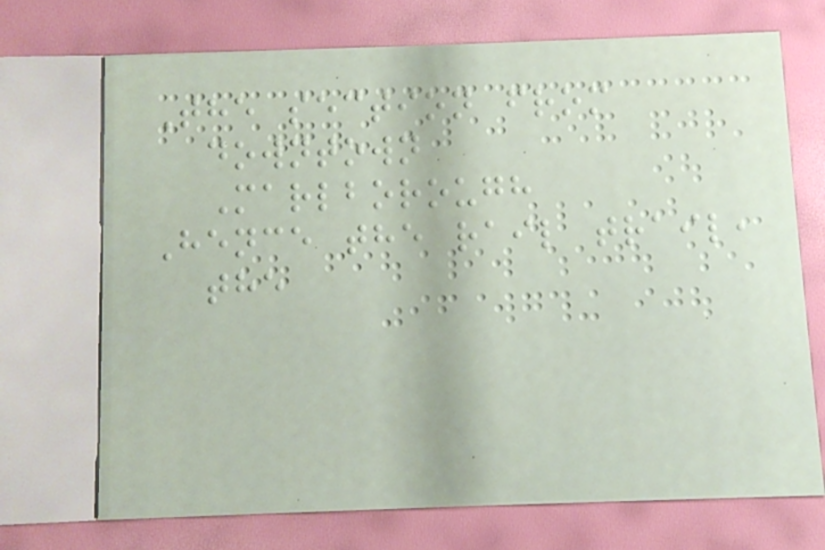The section from
downtown
Marlborough
Hence the rail trail,
the
